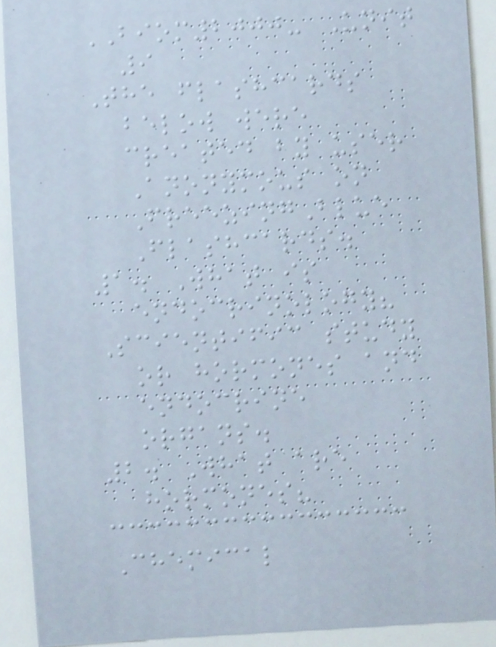BIOM2000- Unit
9
The flashcards
below were
created by user
Anonymous on
FreezingBlue
Flashcards.
1. What is
endocrinology?
Scientific study
or hormones and
endocrine
organs.
2. What are
hormones?
Chemical
